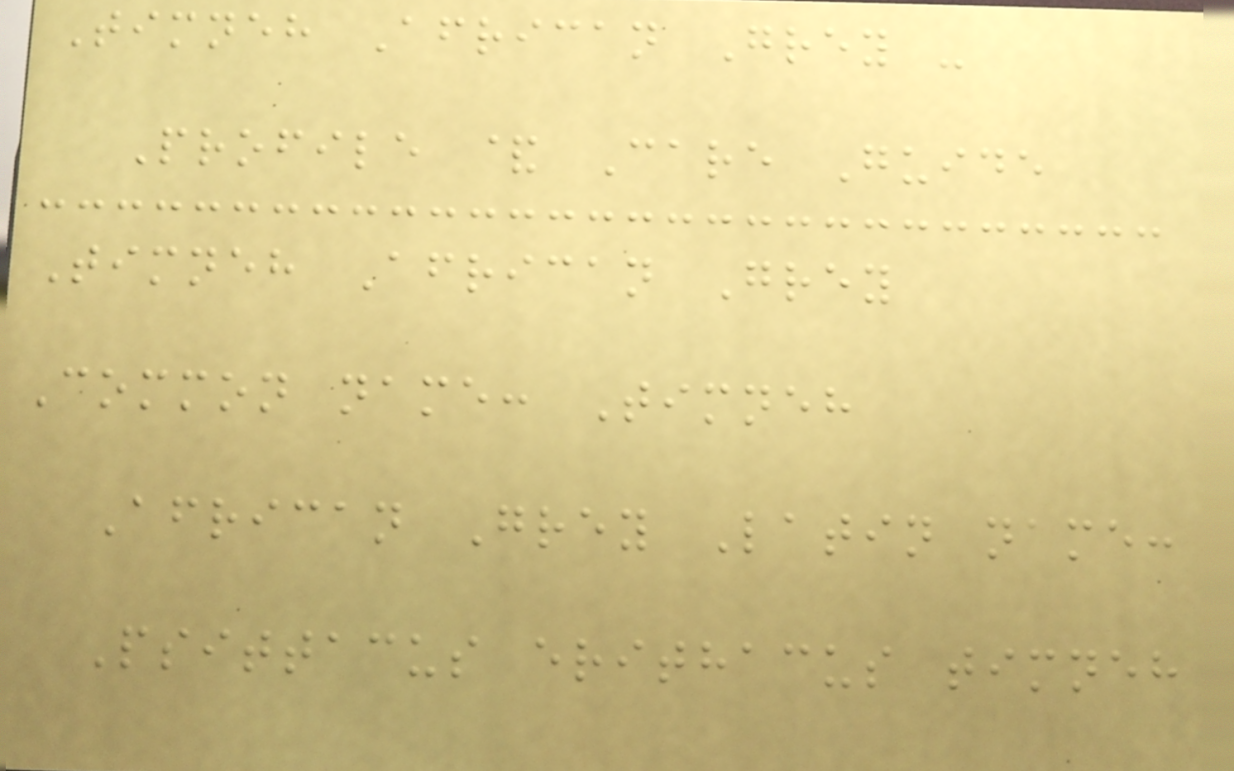Timneh African Grey -
Profile & Care Guide
Timneh African Grey
Common name: Timneh
African Grey Latin name:
Psittacus erithacus timneh
